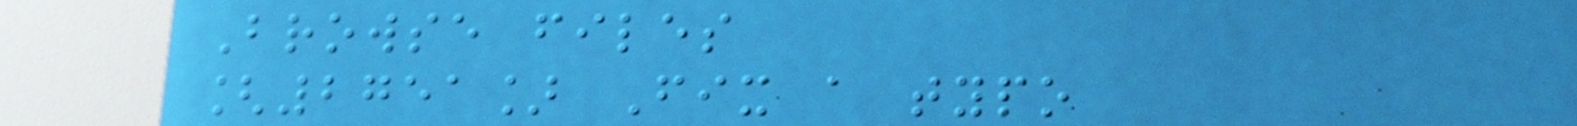Browse files
[2751] Fix a typo
